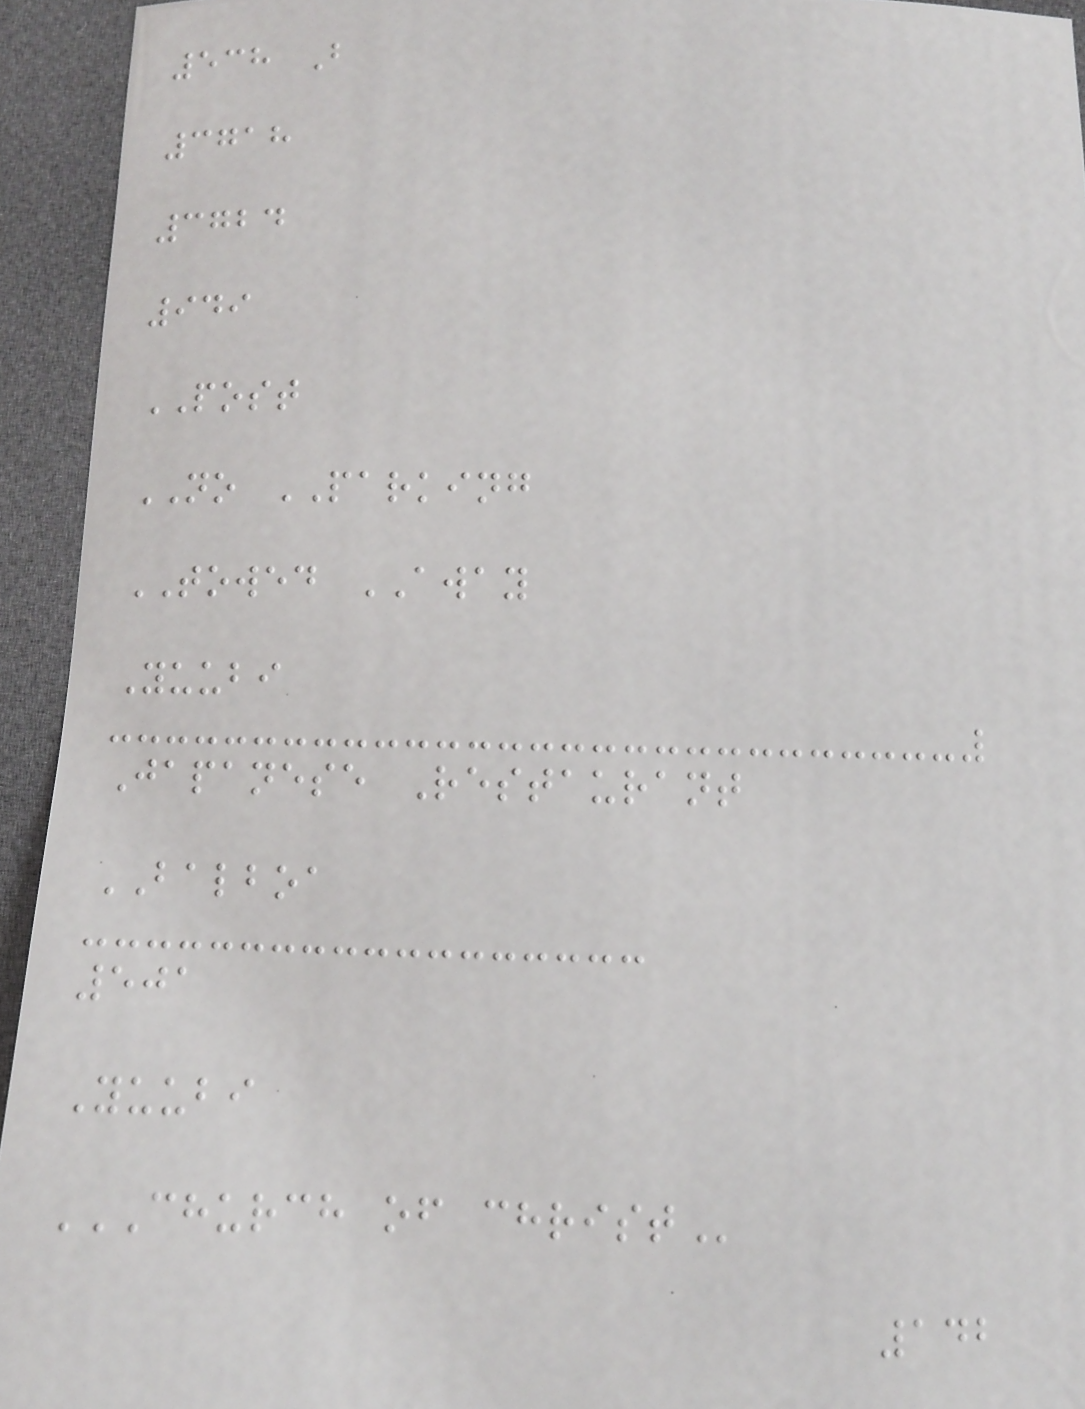538 B
3718
3724
949
POST
NO PARKING
TOWED AWAY
Yuubi
Japanese Restaurant
BALBOA
501
Yuubi
CHURCH OF CHRIST
142
